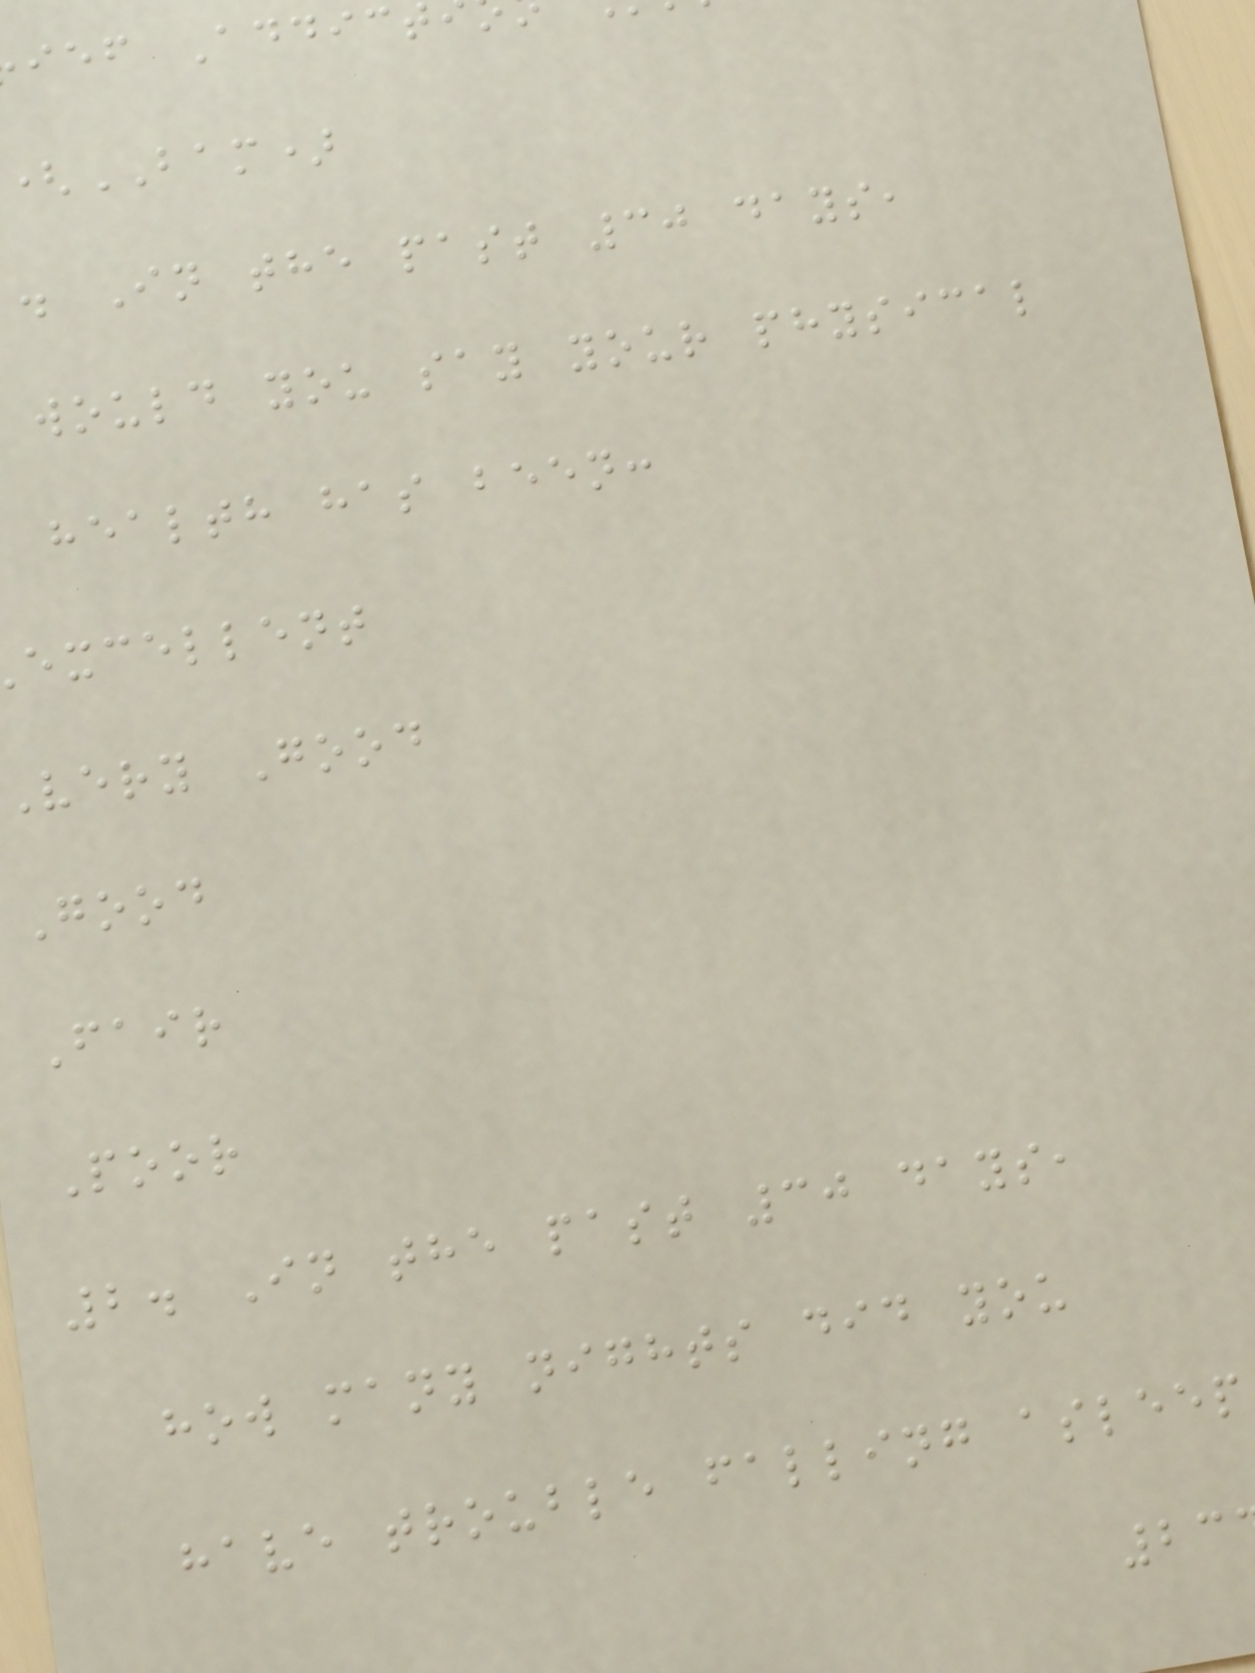ief Addict
(BAM)
. In the past 30 days,
would you say your physical
health has been:
excellent
very Good
Good
Fair
Poor
2. In the past 30 days,
how many nights did you
have trouble falling asleep
